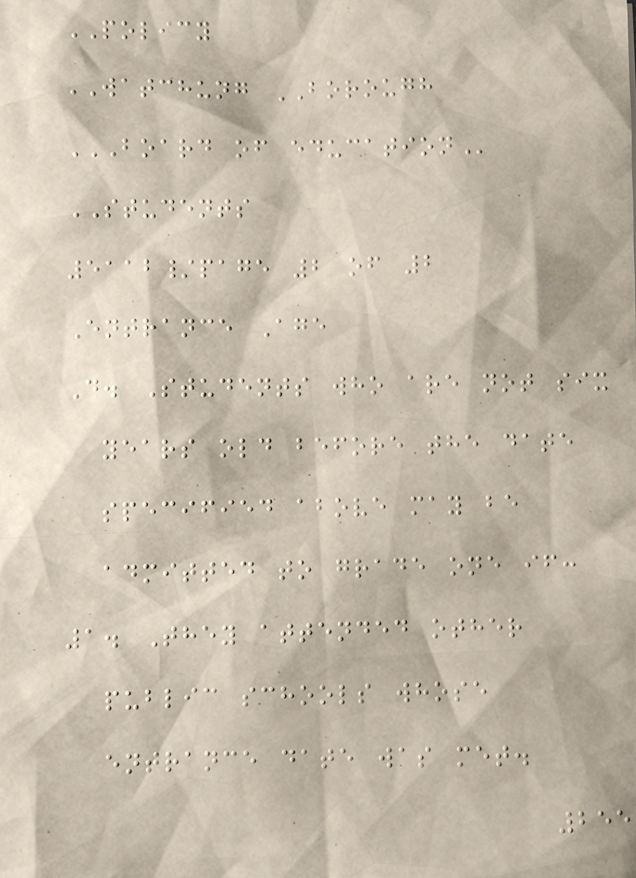POLICY
WATCHUNG BOROUGH
BOARD OF EDUCATION
STUDENTS
5112/page 2 of 2
Entrance Age
D. Students who are not six
years old before the date
specified above may be
admitted to grade one if:
1. They attended other
public schools whose
entrance date was met.
255
